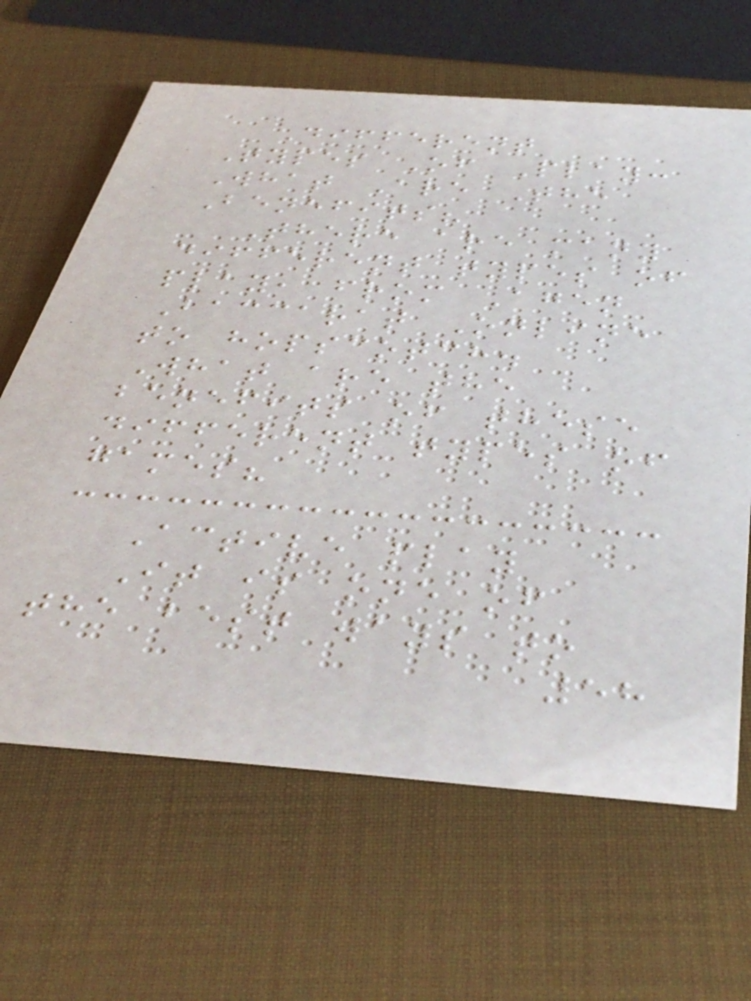Different
Types Of Play:
What Are The
Benefits?
There are many
different types of
play, from Agen
Baccarat Online
to hopscotch.
What are the
benefits of these
different types of
games?
Active play
It is one of
the best ways to
58
